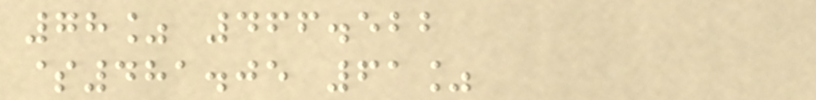78% 466.522
$481.05 61%
